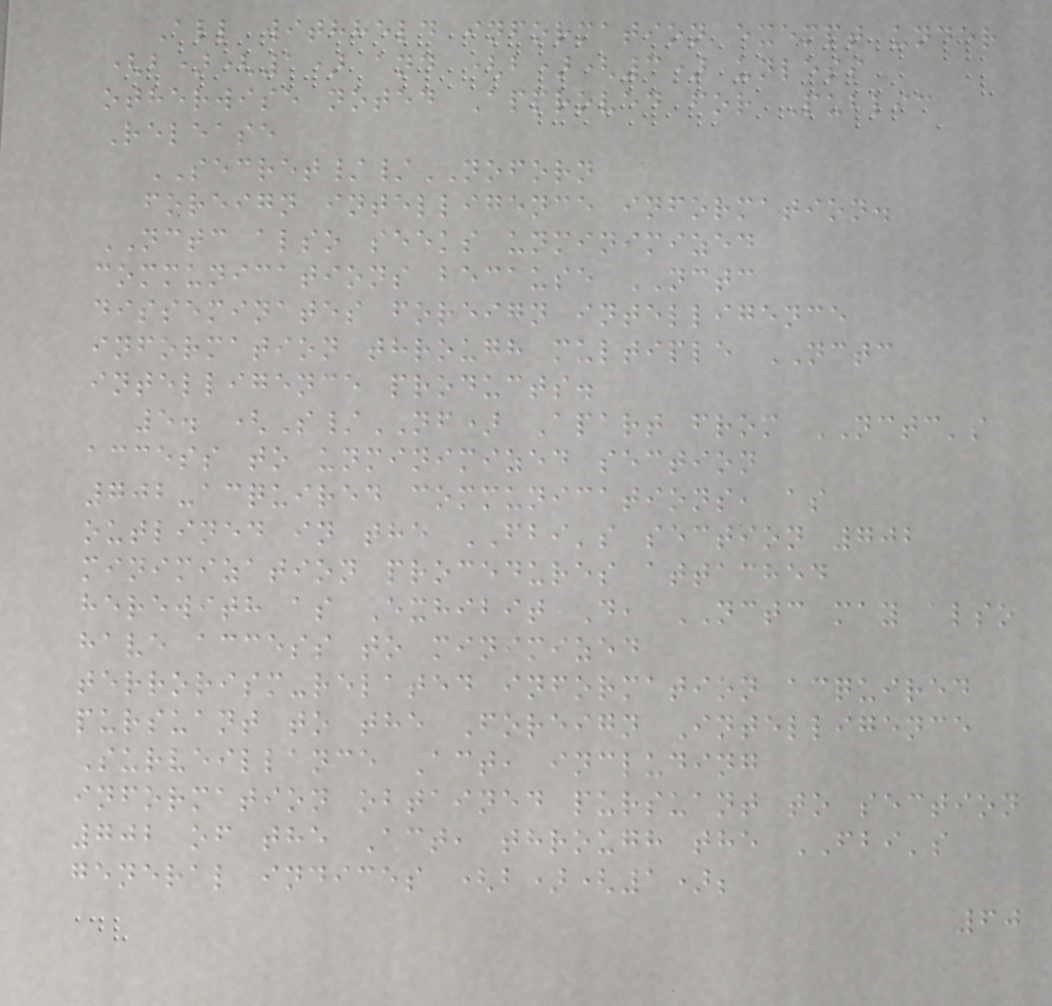All withheld information exempt under
(b)(1) and (b)(3) unless
otherwise noted Approved for Public
Release
SECRET//NOFORN
foreign intelligence information.
NCTC also seeks unminimized
communications because NCTC
disseminates foreign intelligence
information through multiple NCTC
intelligence products.
5. (S/NF) Apart from NCTC's
access to unminimized section
702-acquired communications, as
outlined in the FBI's section 702
minimization procedures attached
herewith as Exhibit D, NCTC may also
have access to minimized
terrorism-related information acquired
pursuant to the Foreign Intelligence
Surveillance Act, including
information obtained pursuant to section
702 of the Act, through the FBI's
general indices (b)(1);
60
